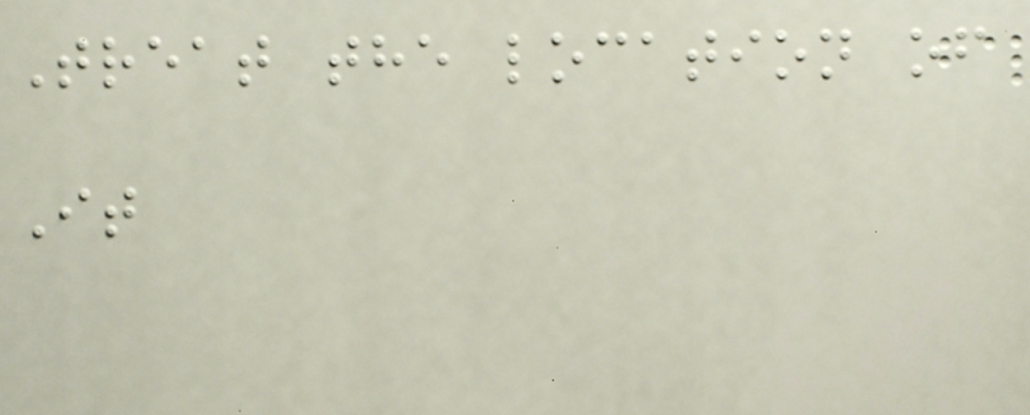Treat the location of
It
